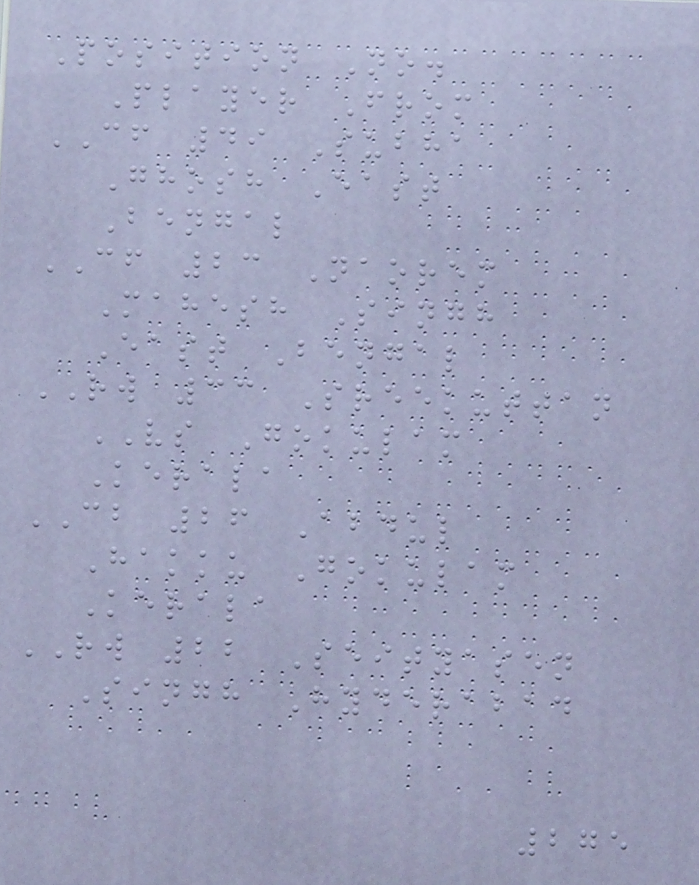Position No.
Player From
CF 49 Subha
Ghosh East
Bengal
CF 23 Naorem
Mahesh Singh
East Bengal
RW 33 Sreekuttan
VS Gokulam
Kerala
CB 26 Abdul
Hakku Gokulam
Kerala
RW 22 Seityasen
Singh Hyderabad
275
